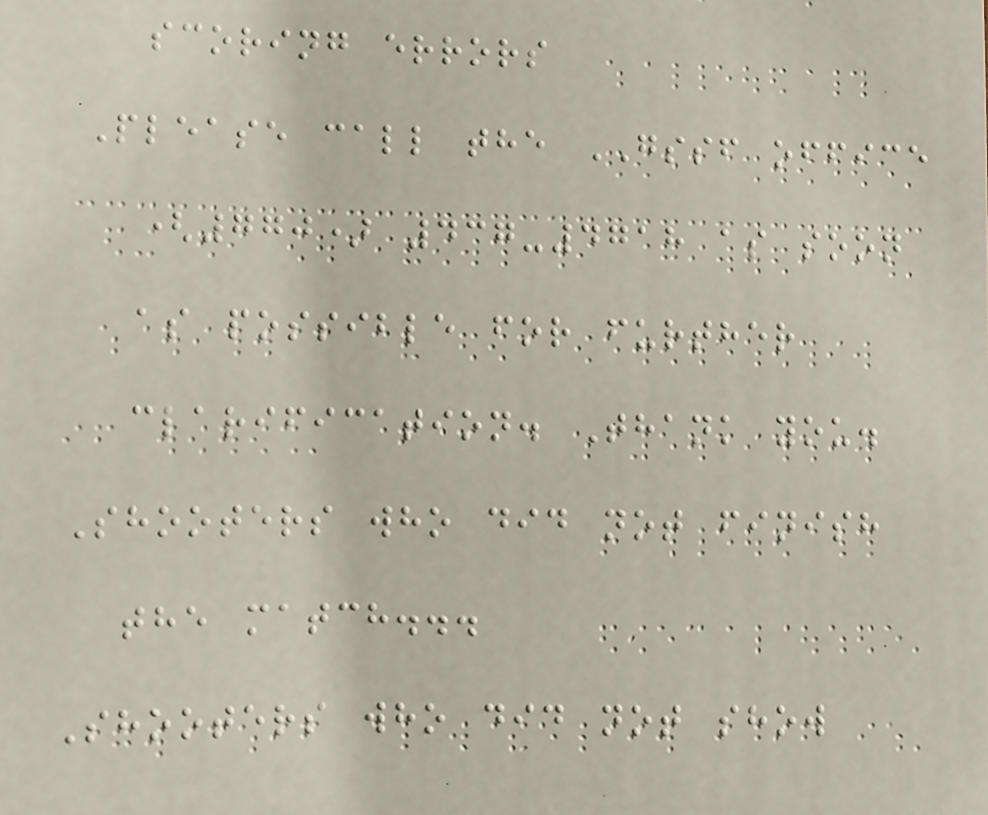scoring errors
Please call the GSSF office
(770) 437-4718 as soon
as possible for further
clarification. Thank you.
Shooters who did not finish
the match...
Shooters who did not show
